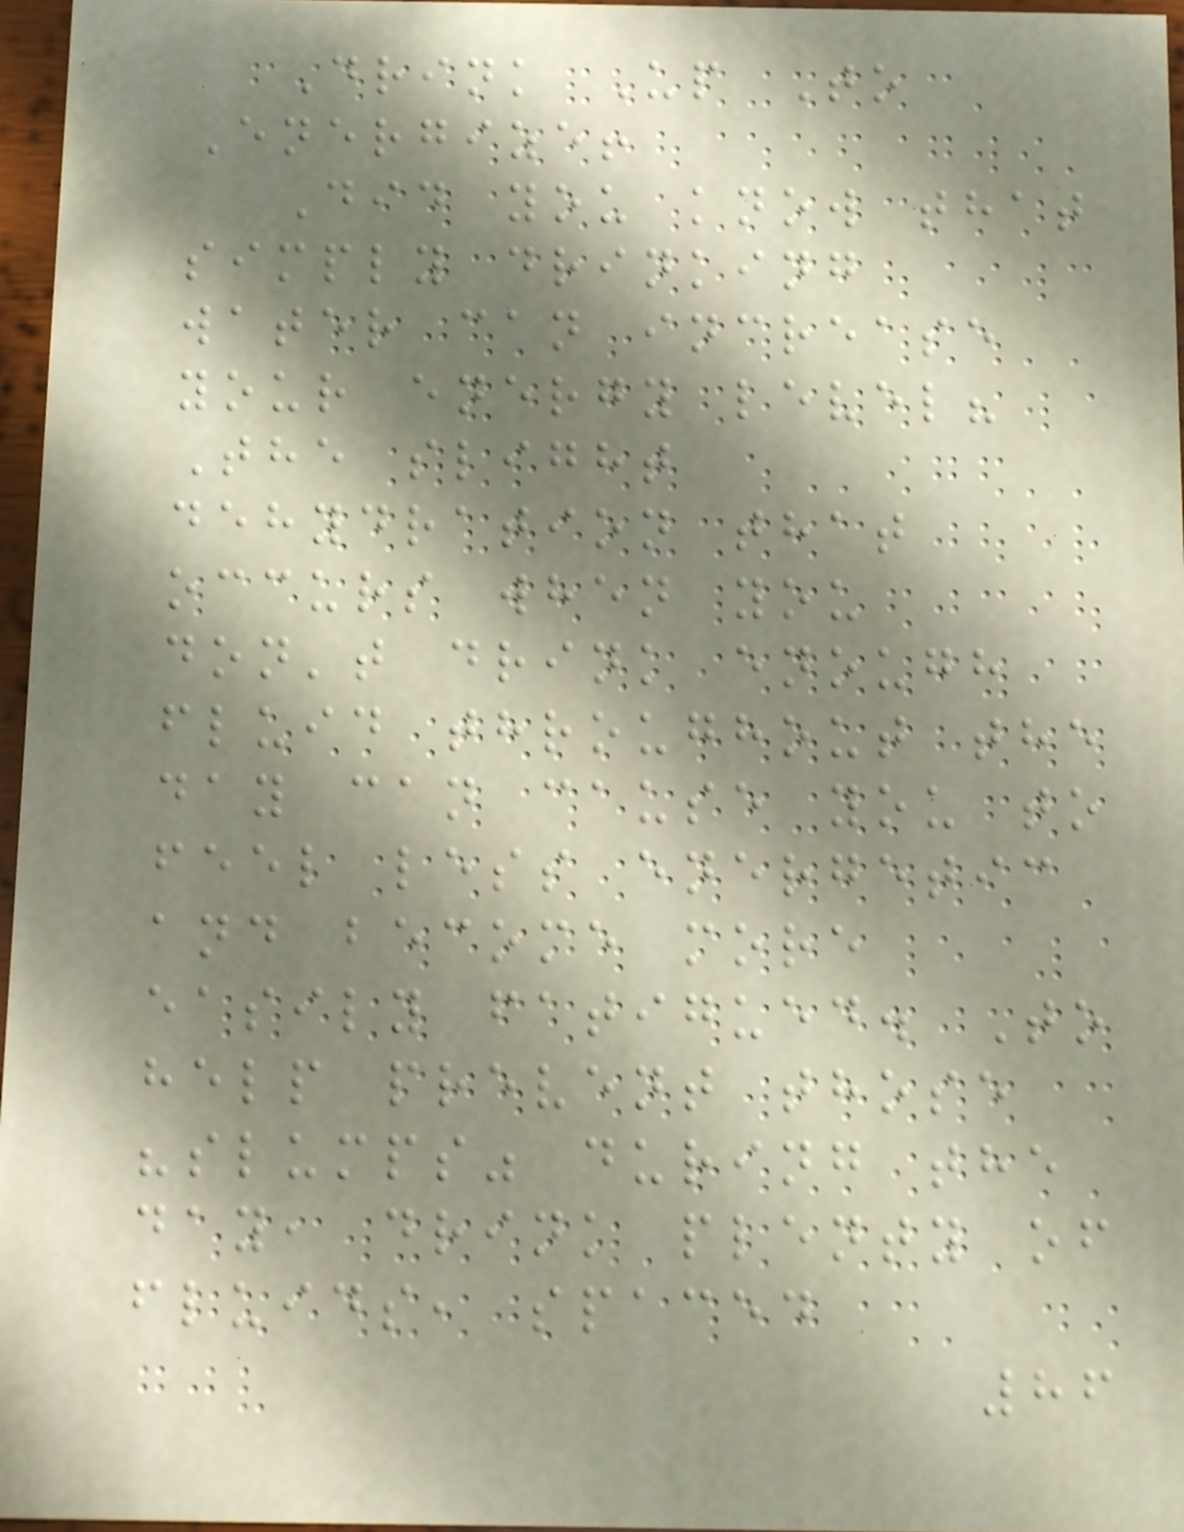Drink Up To
Energize!
Did you know that
simply drinking
water can increase
your energy level?
The slight
dehydration that
occurs when you
don't drink enough
fluid throughout the
day can cause you to
feel less energetic
and become more
easily fatigued. To
help prevent those
"slumps" during the
day, drink plenty of
fluids, spaced
86
